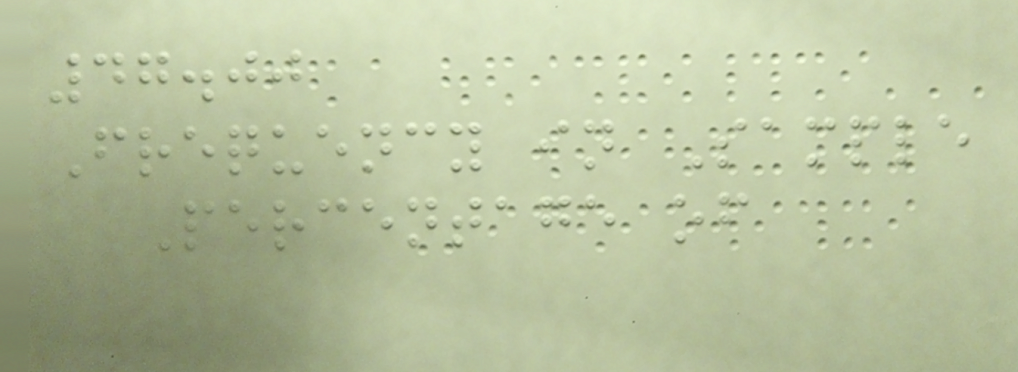47.00
Frequency in Sample
Percentage of
